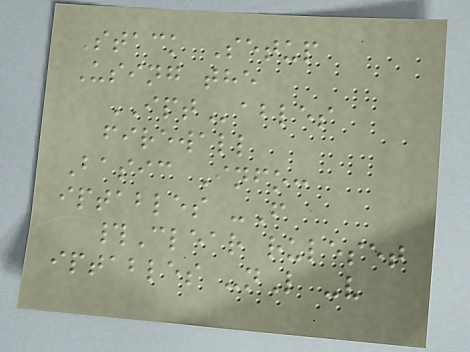Stack Setup
Using the
IPTables
firewall
Basic Info:
iptables -F
#Clear ruleset
iptables -nL -v
